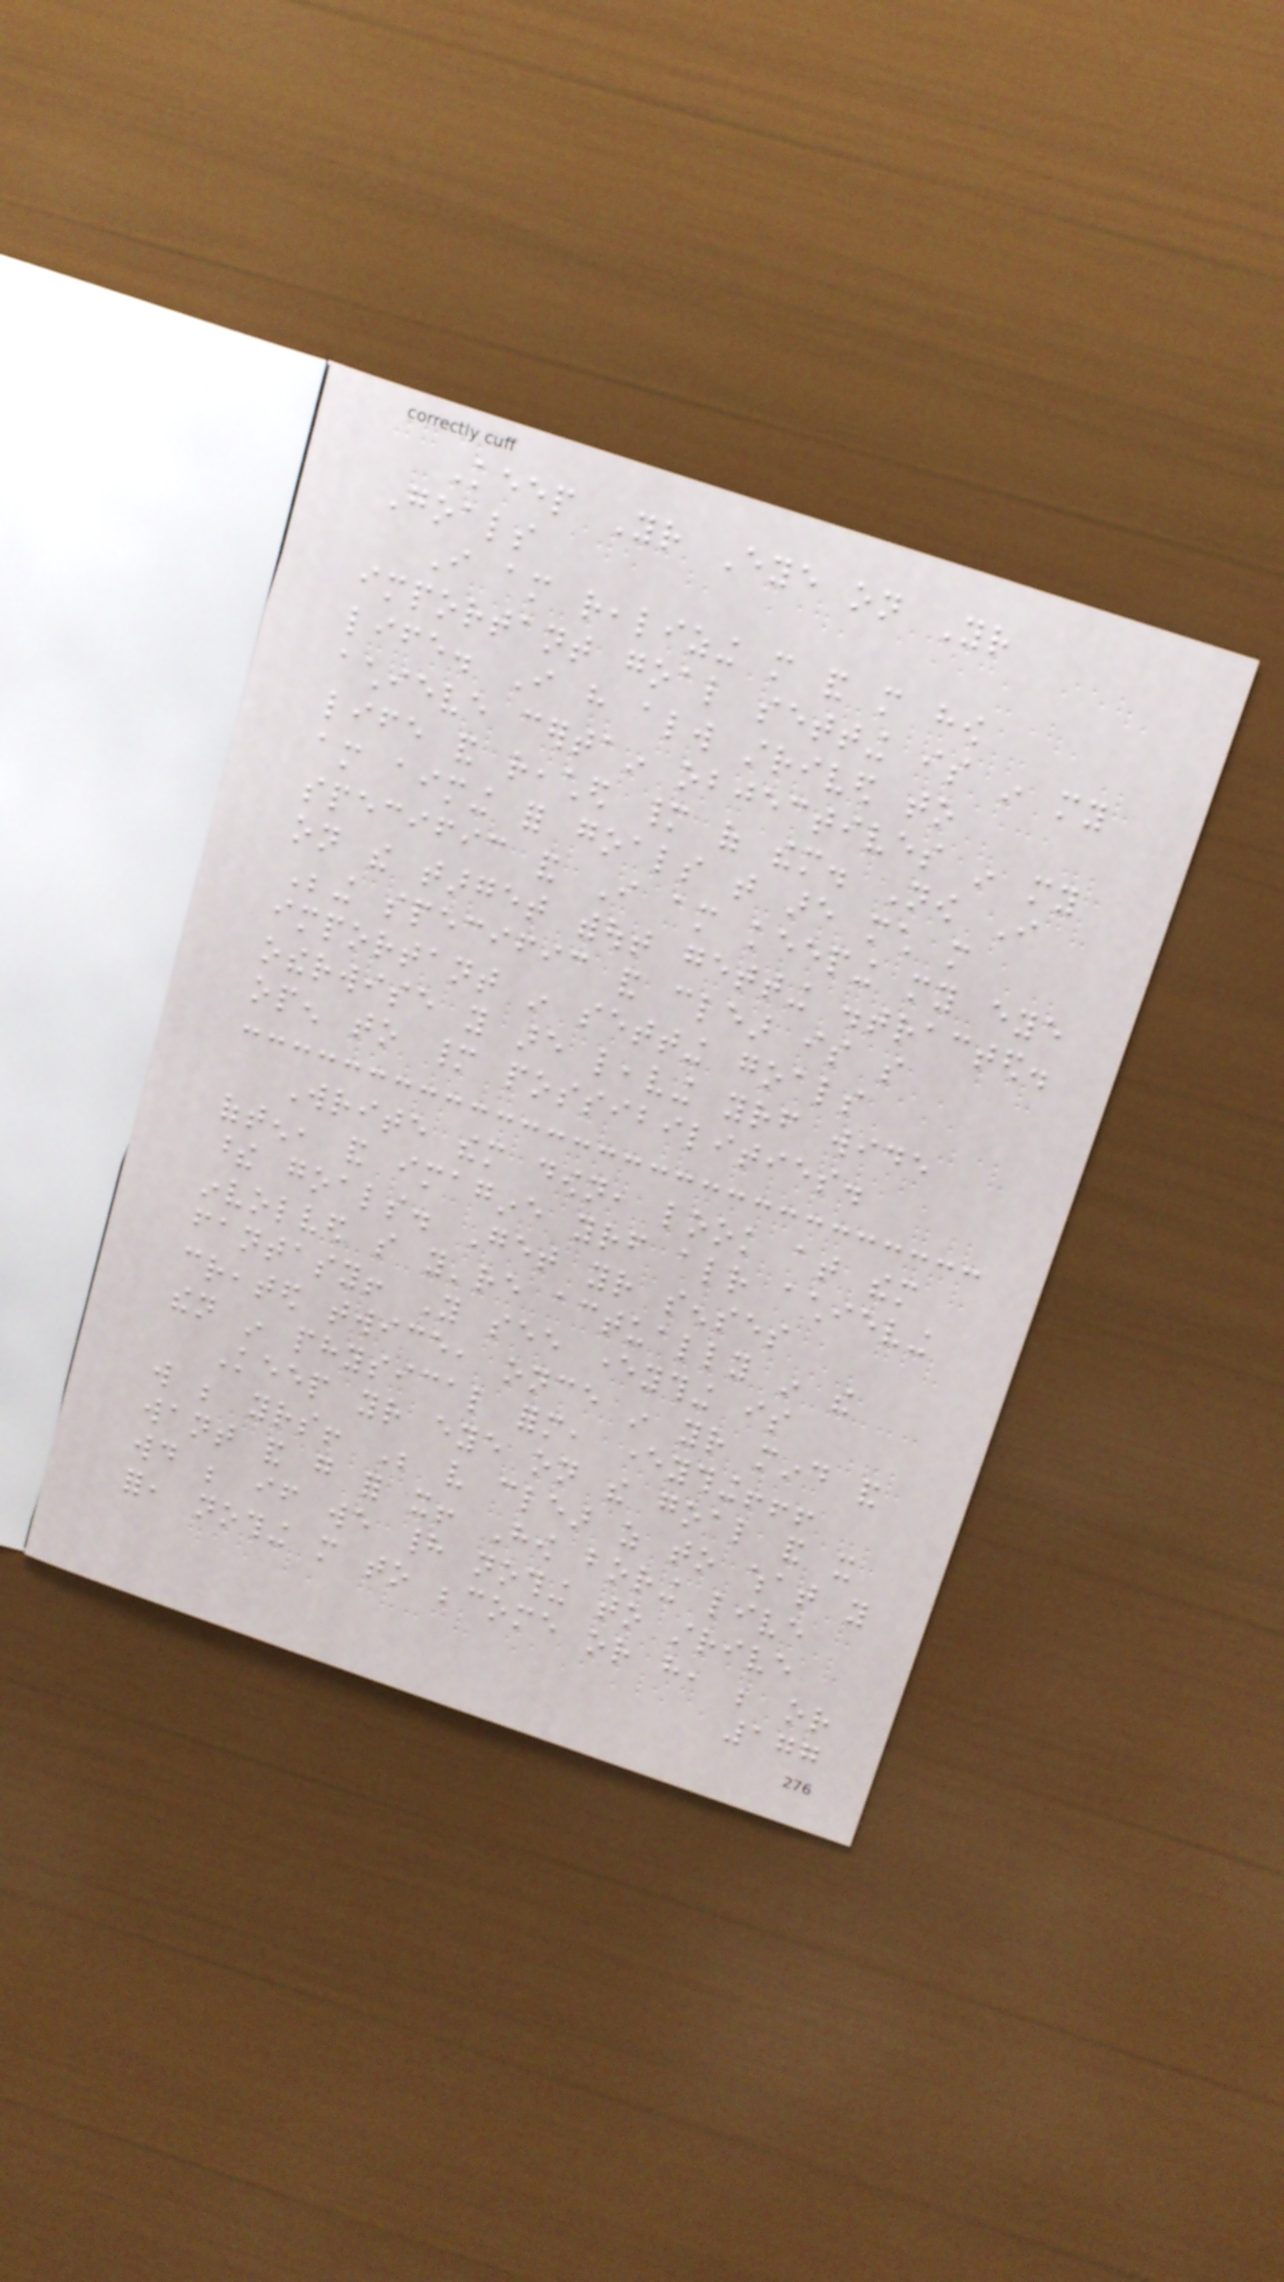Keep Your Eye on Your
Goals
I am realizing more and more how
important goal setting is in my
life. I have always strived to
achieve certain objectives in my
life and reached many of them. Now I
am aiming for goals that are much more
specific and I am keeping my eye
on the target without getting distracted.
Being specific and clear is so
important in setting goals
otherwise you are leaving yourself wide
open to many possibilities.
Write them down, look at them
often, and imagine yourself already achieving
these goals. Get your senses
involved so you're actually in the
fantasy! You see everything is
created twice, once in your mind and
then in physical form, everything!!!
Keep your eye on the goal and it
will be yours! Be very clear as to what you
want and go for it! How boring live
would be if we had nothing to strive
for, nothing more to become or have, be or
177
